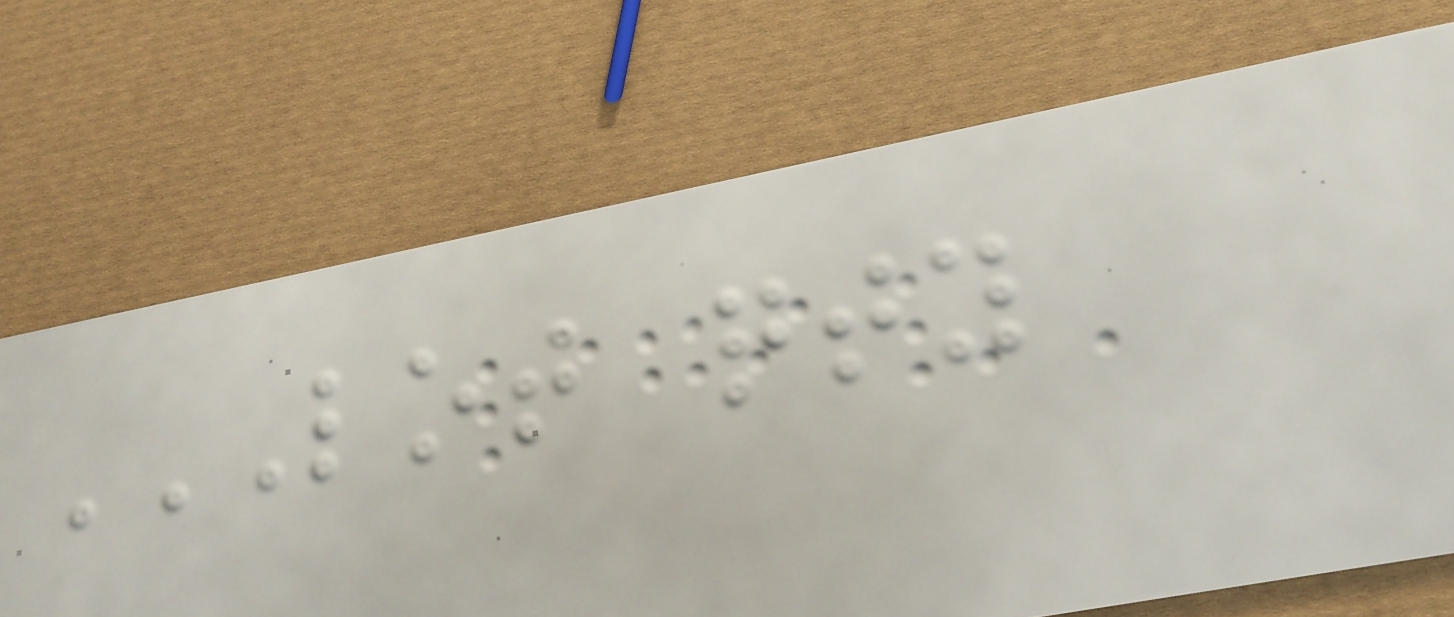LOT QTY
